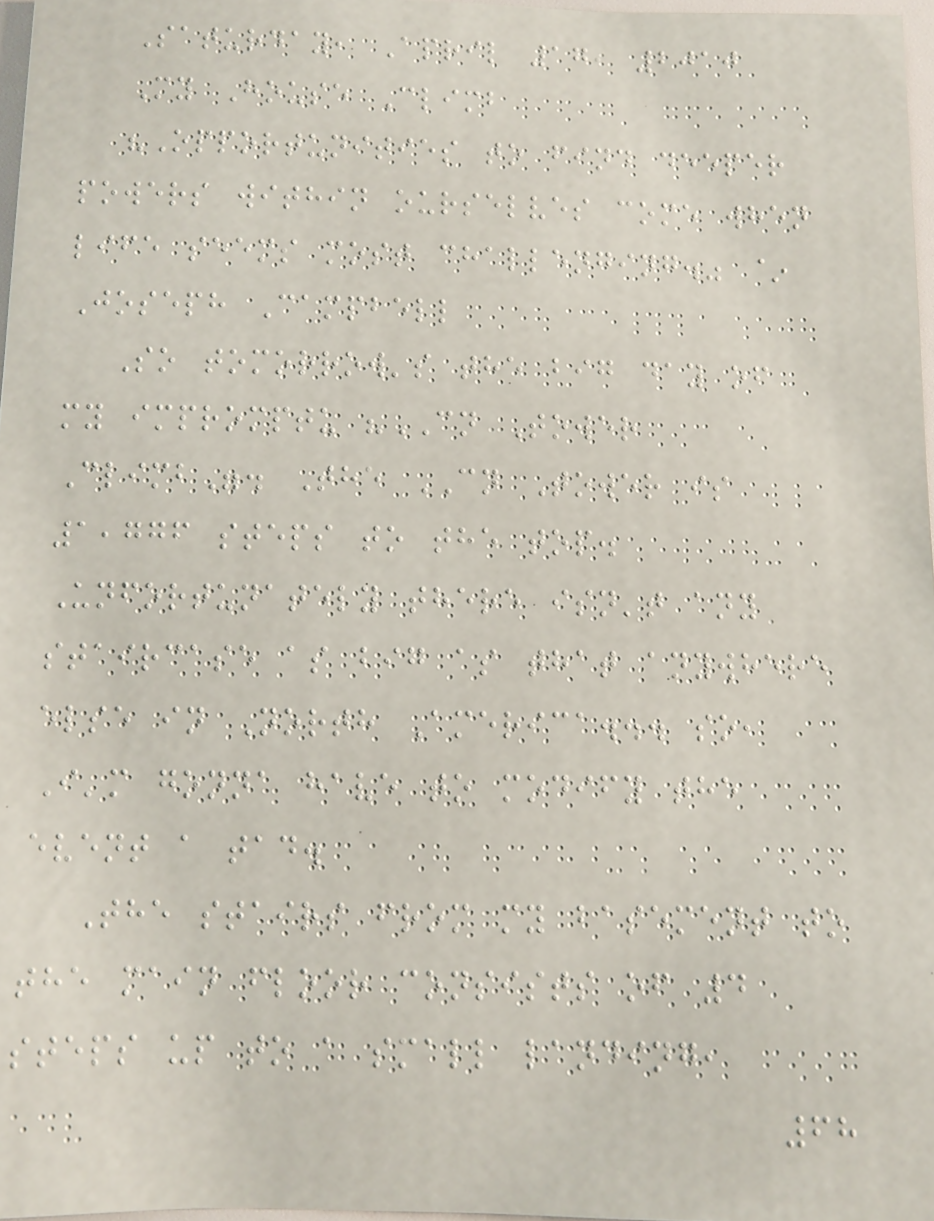Saturday, April 17, 2010
My House Climb
"Opportunities to find deeper
powers within ourselves come when
life seems most challenging." ~
Joseph Campbell
So tomorrow's the big day of
my impromptu "CN Tower
Climb". The CN Tower is
1,776 steps to the top.
Unfortunately there isn't any
staircase as big as that anywhere
else in North America... so,
I'm gonna have to modify the
event a tad.
The stairs from my basement to
the main floor consists of 4
steps up to a small landing,
68
